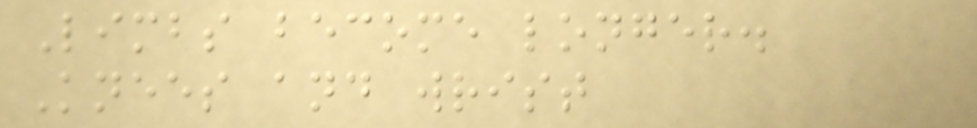Limbs become longer.
Knees and wrist
